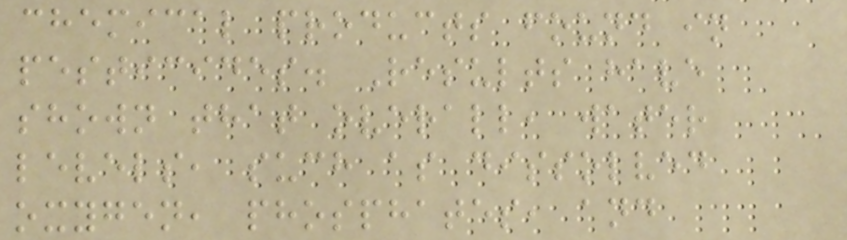chemical products found in
pesticides. Results have
shown that overall, water
levels, such as dissolved
oxygen, phosphates, and
